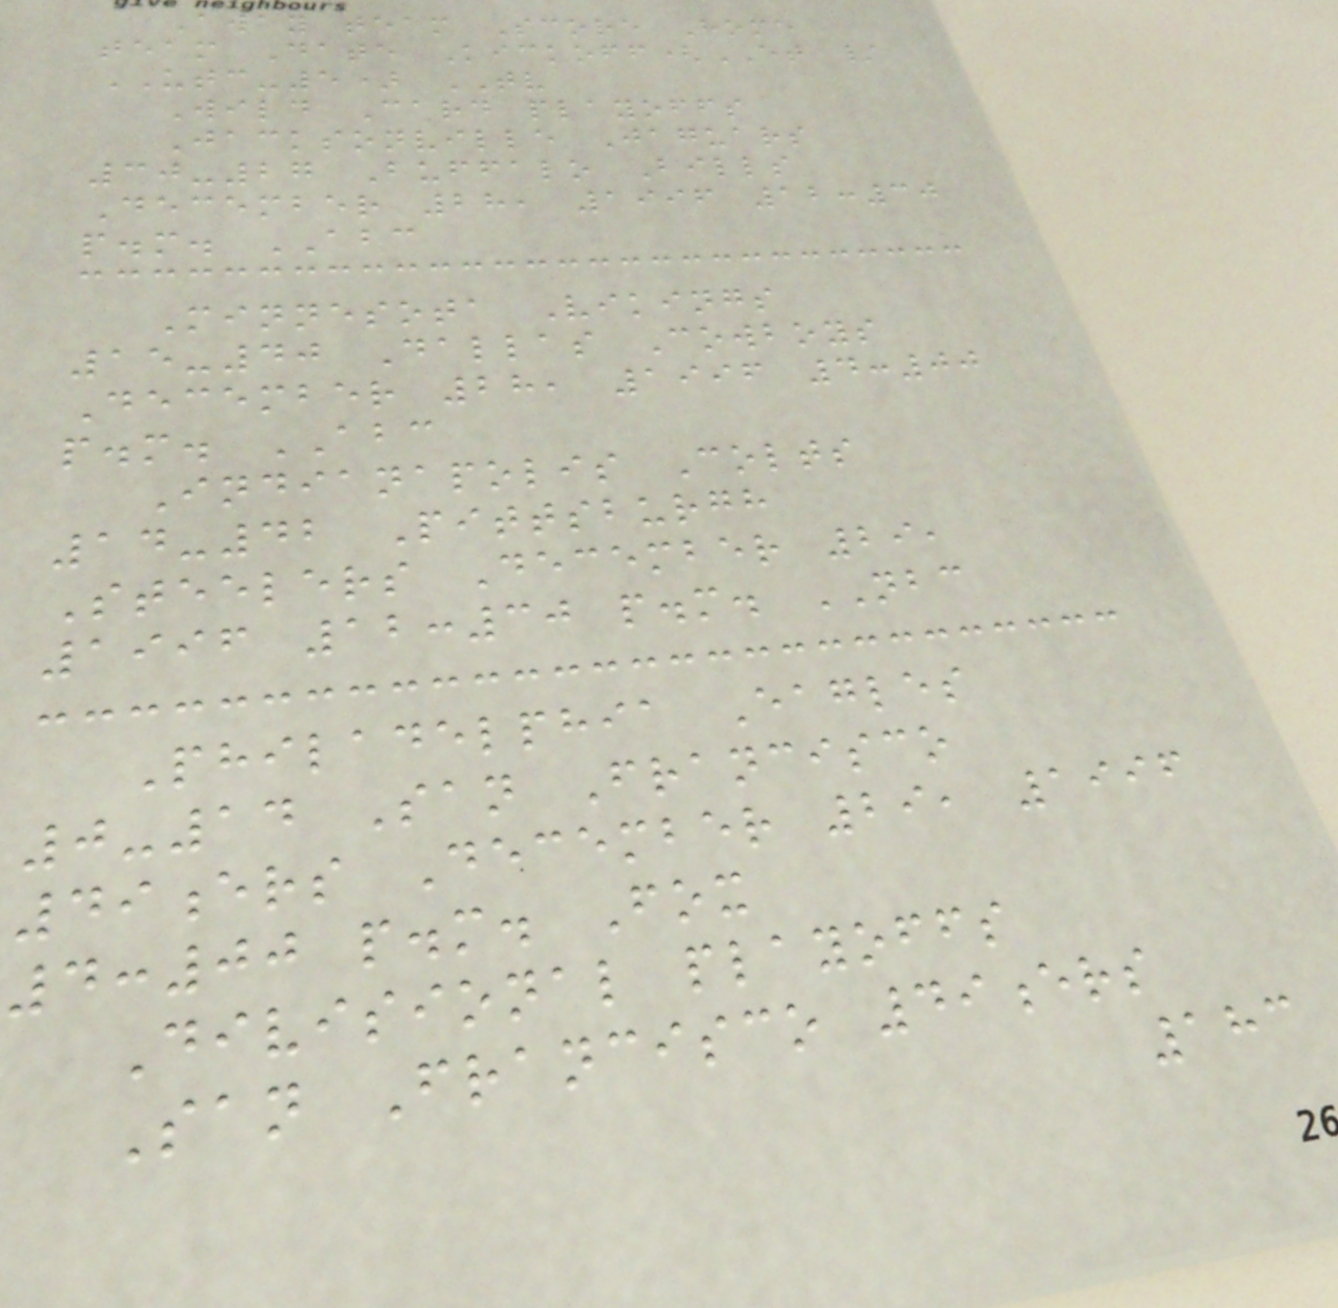Away team Score Home
team Date Kickoff(ET /
UTC-5) TV
Wild Card playoffs
Jacksonville Jaguars
30-27 Buffalo Bills
December 28, 1996 12:30
p.m. ABC
Minnesota Vikings
15-40 Dallas Cowboys
December 28, 1996 4:00
p.m. ABC
Indianapolis Colts
14-42 Pittsburgh
Steelers December 29,
1996 12:30 p.m. NBC
Philadelphia Eagles
0-14 San Francisco
49ers December 29, 1996
4:00 p.m. Fox
Divisional playoffs
San Francisco 49ers
183
